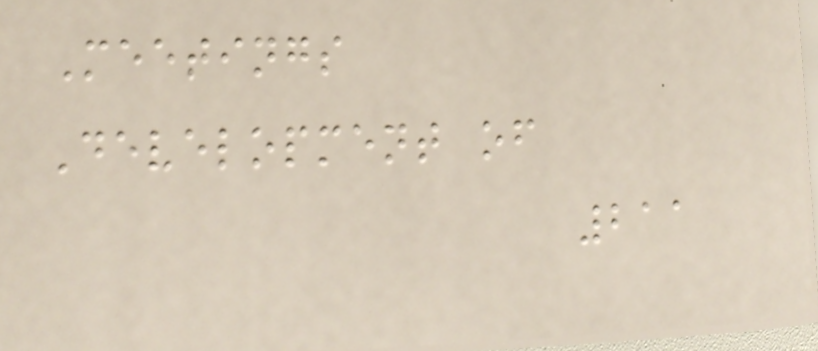Meetings
Development of
211
